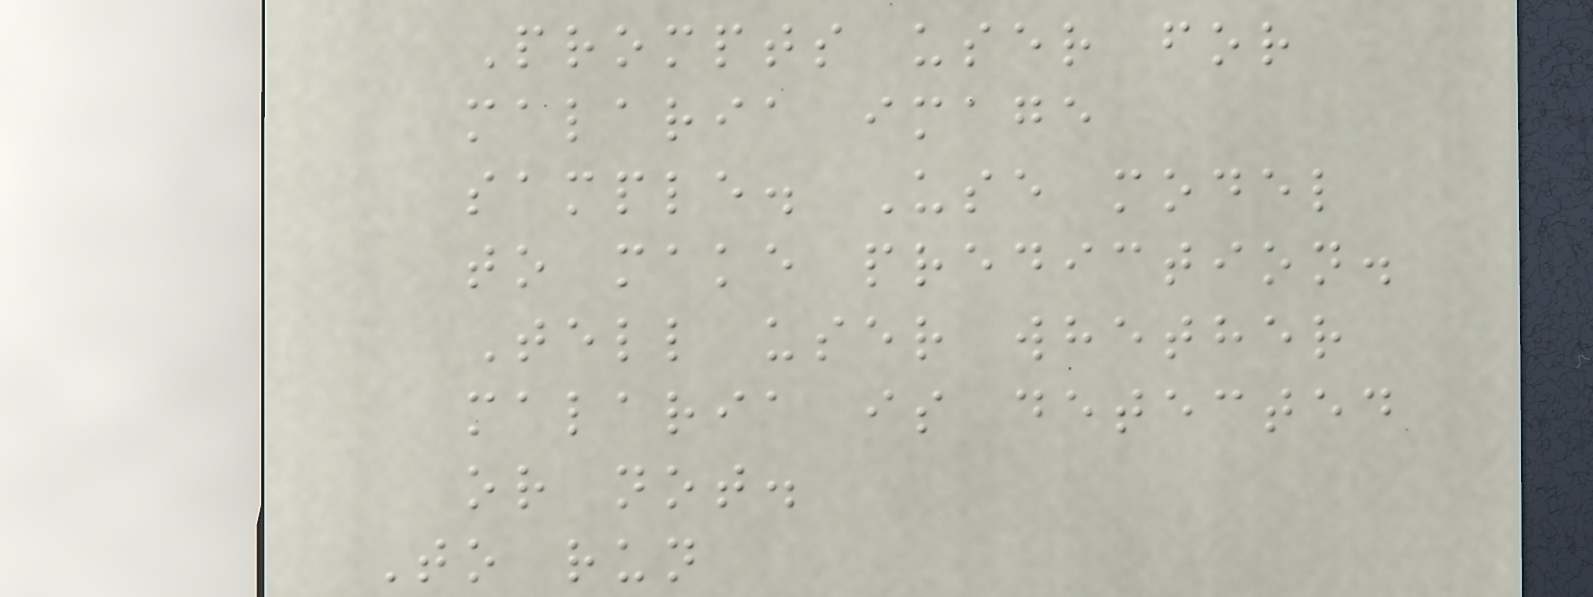Prompts user for
malaria image
sample. Use model
to make prediction.
Tell user whether
malaria is detected
or not.
To run
